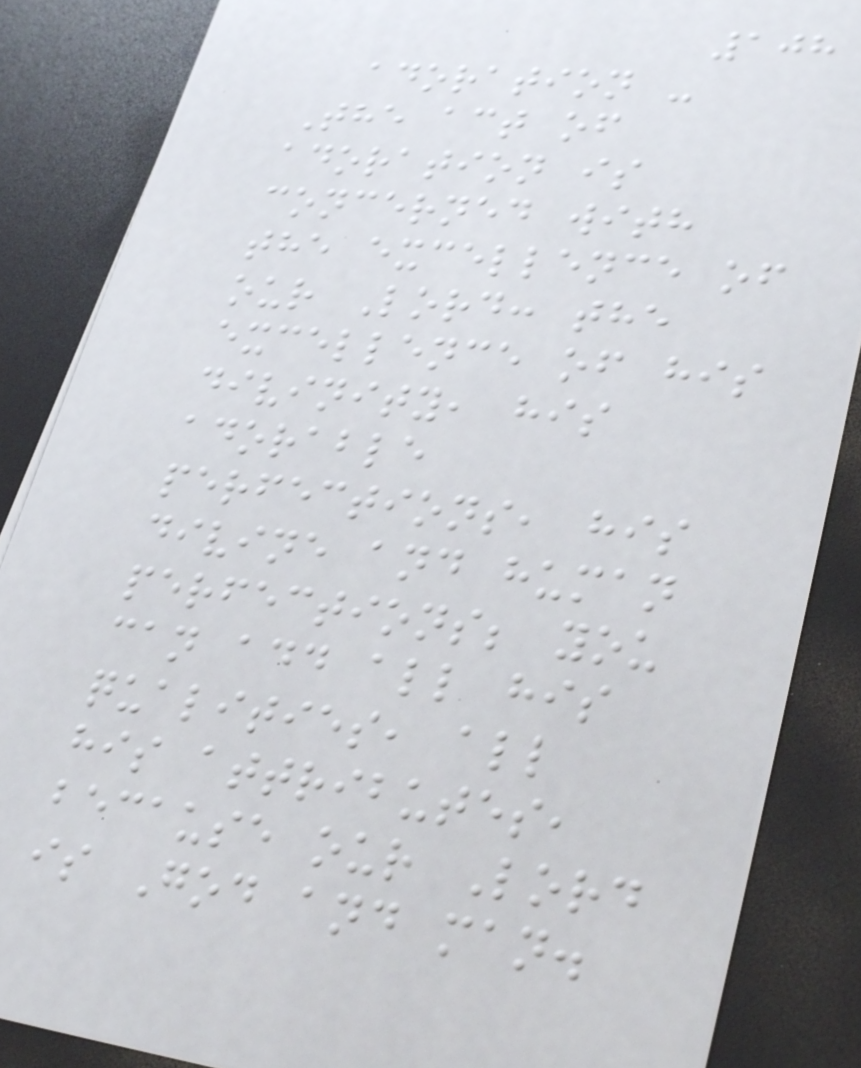108
adoration -
The act of
adoration is
concerned with
the excellence of
our Lord: the
excellence of his
divinity, his
adorable
perfections, his
divine and human
perfections; you
can add all his
qualities, all
his attributes,
because our Lord
is God and man.
